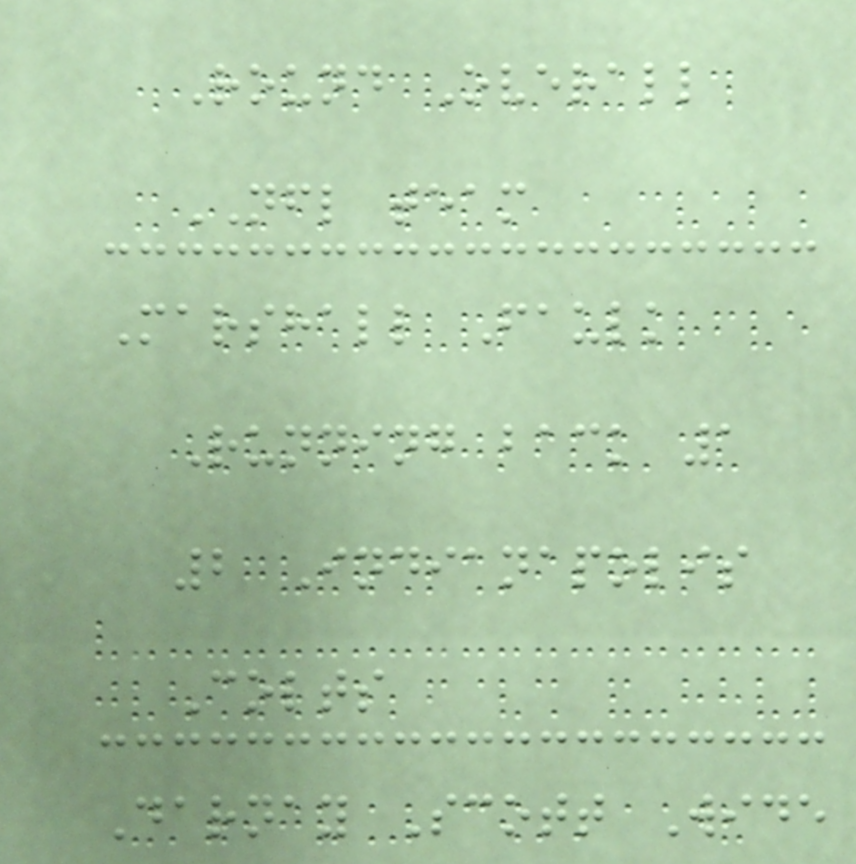Round Overall
NFL team
Marshall Faulk
Running back 1
2 Indianapolis
Colts
Darnay Scott Wide
